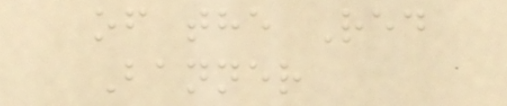of the Red
Banner
